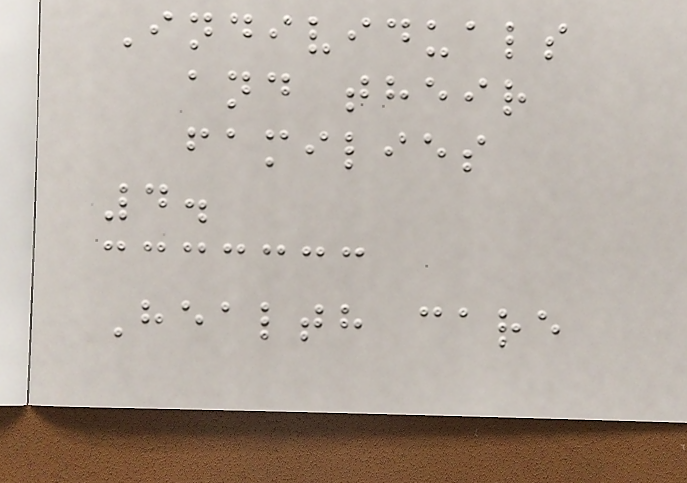Individuals
and their
families
4.
Health care
